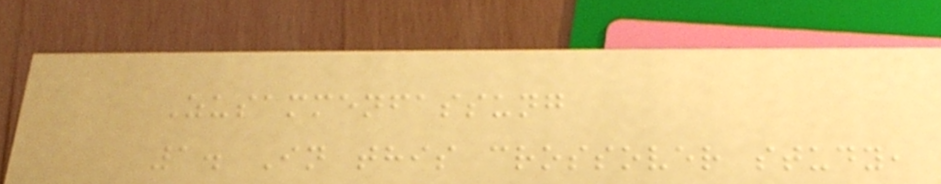Zusammenfassung
1. In this crossover study,
